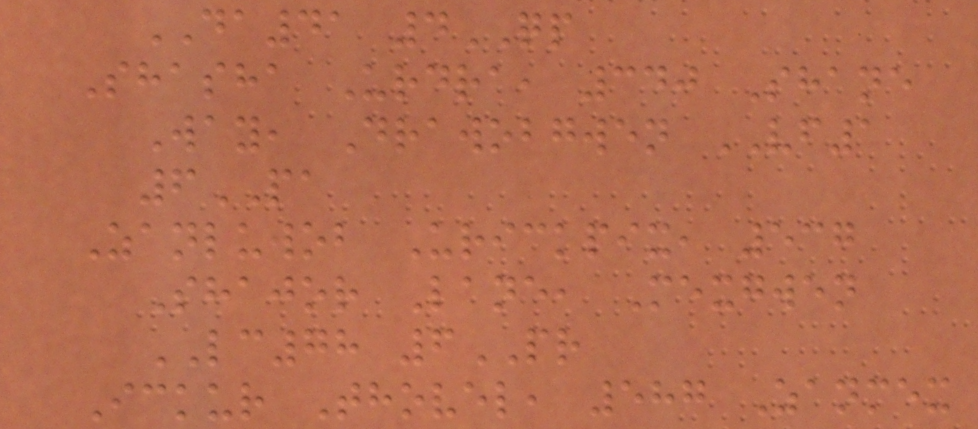DA41 4QP
Shasha Urdra, 340 Shane
Way, Drawobgwen VF1
6PA
Zanluwob Urickpix, 537
Shajor Lane, Mexgwen
LC78 6PR
Ickur Thovel, 587 Zanmex
